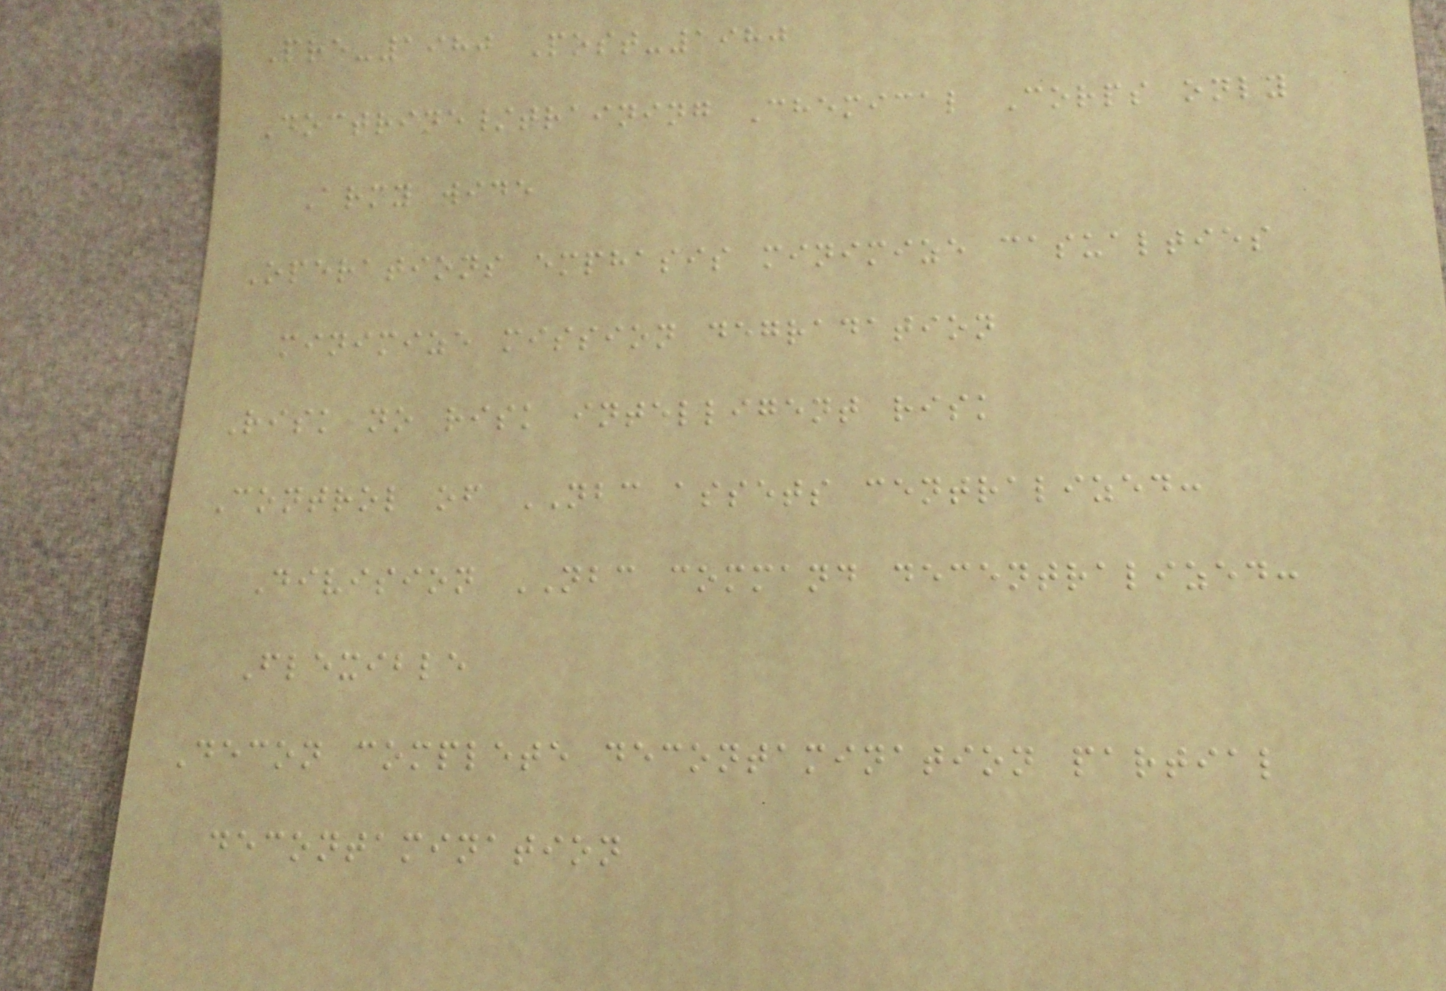Pre-1980 Post-1980
Doctrine/training Chemical Corps only
Army wide
Operations emphasis minimize casualties
minimize mission degradation
Risk no risk intelligent risk
Control of NBC assets centralized:
Division NBC command decentralized:
Flexible
Decon complete decontamination partial
decontamination
